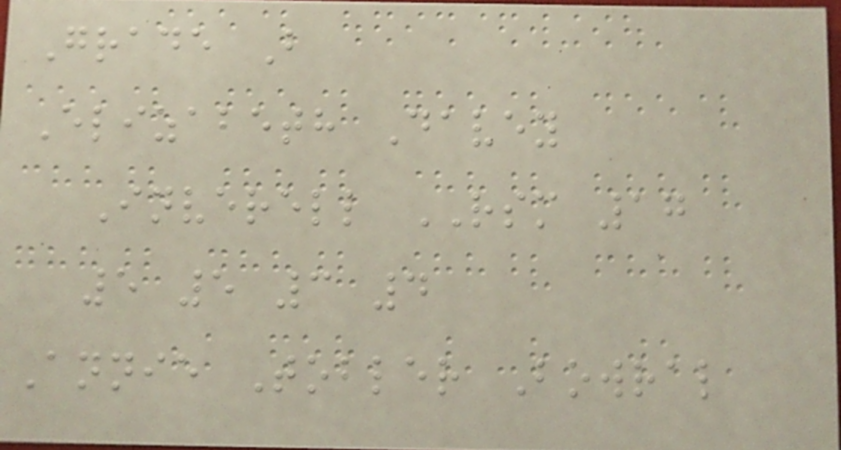Grade B
Elizabeth Davey
Inverell RSM 17
5 5 3 4
Annie Tobler Bowral
